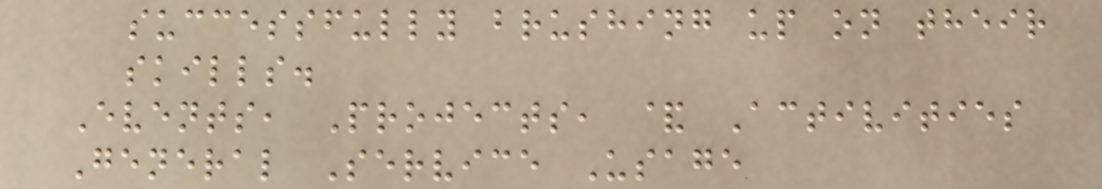successfully brushing up on their
skills.
Events, Projects, & Activities
General Service Usage
